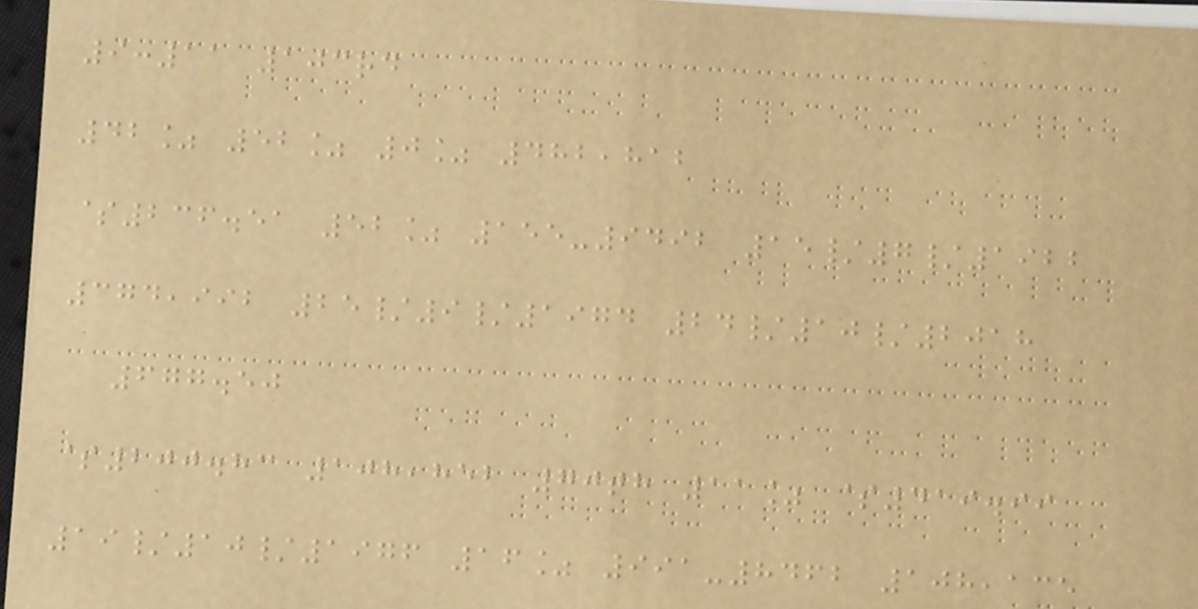9:11 103rd
42% 52% 0% 482,812
$236.51 52% 155-9492 15/7/1922
374,992 25/9/1974 24/10/2018
677.50
$200.83 108,852 70th 11% $419.99
19/10/1976 16% 991-8462 108,135
